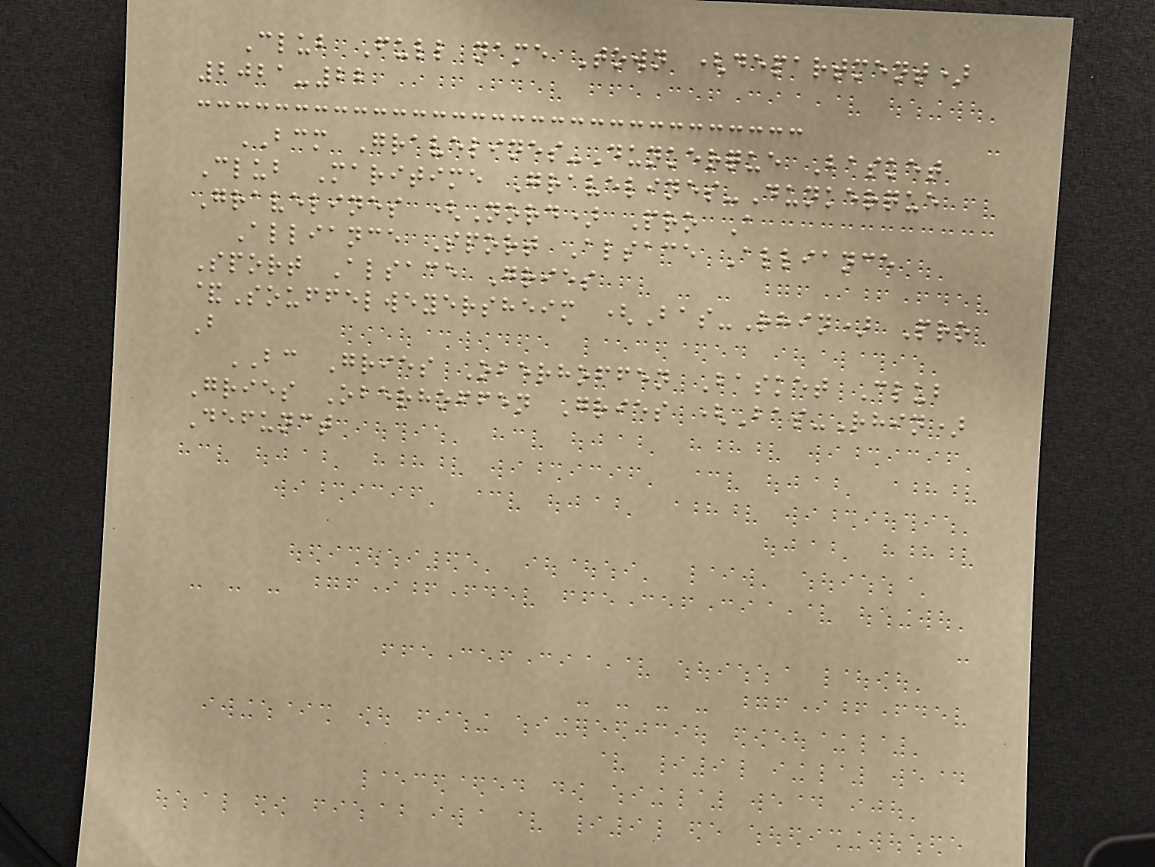Club Full name Town (department)
2021-22
BCM Gravelines-Dunkerque Basket
Club Maritime Gravelines-Dunkerque
Gravelines (Nord) Pro A
Alliance Sport Alsace Alliance
Sport Alsace Gries
&Souffelweyersheim (Bas-Rhin) Pro
B
BC Gries Oberhoffen Basket Club
Gries Oberhoffen Gries (Bas-Rhin)
Defunct
